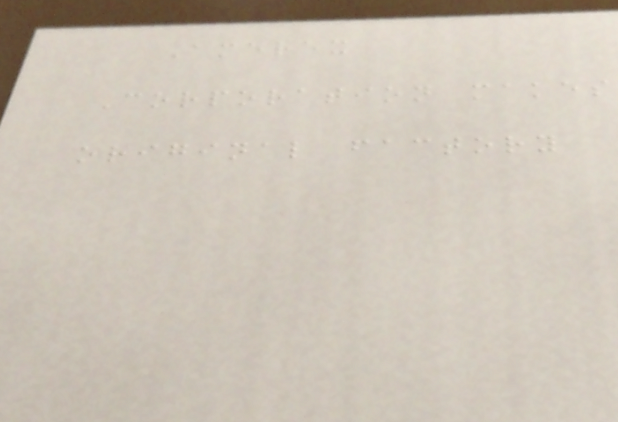Amerex
Corporation makes
original factory
